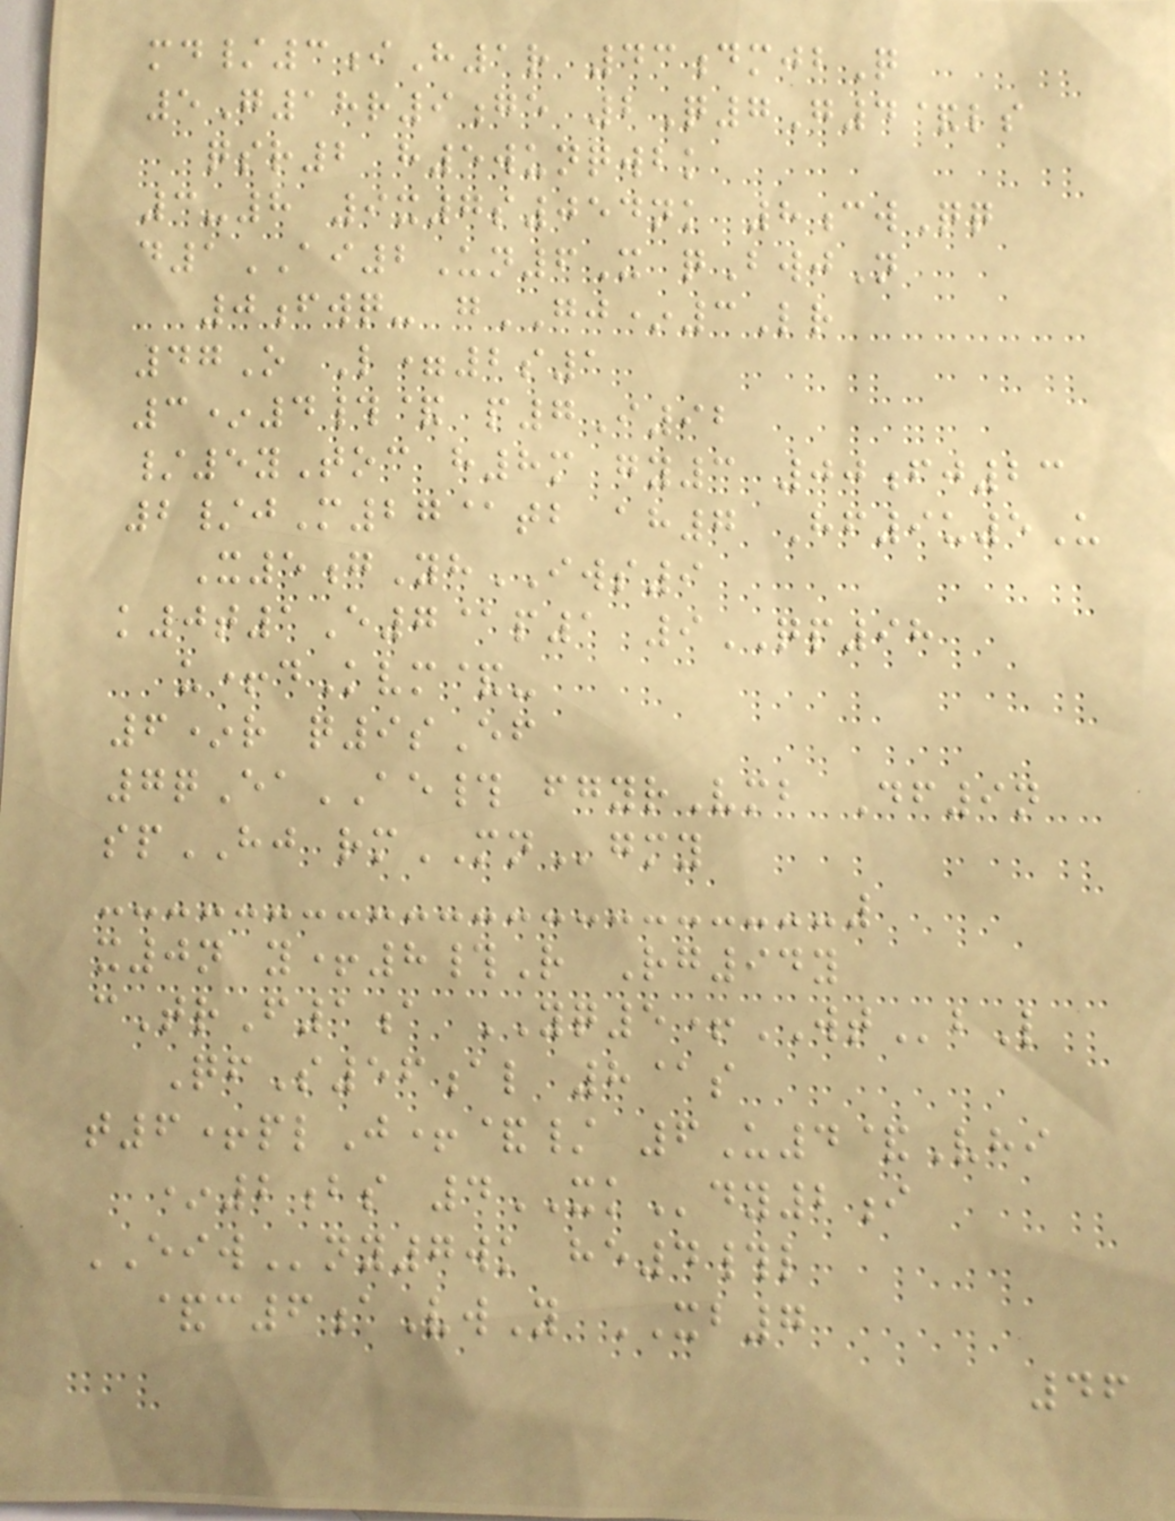md/3iH1r 43dmjbQ
5G18r9ge 2Q7G4&ls
qsr2 h5wunqwbk
3-8 9x7s054nk 8cwQq
d1AI2Un6X qBwjN
0fwq- gGJ*3Lr
47O L=2s1
3*4#& p7I92
/5yToc h8m gy3 00fj23
2/jM27@tb ah7 Hf9u5U
X5gYhIWS9
k0t1E7@p1 9QP98
u+dKvm&-
6*r q9sEf
7qEaAE# fgyrVmb Df9n
spHJ rmMNgmy
x0n y+8#R Rg94y
cTrF1a YQ5+WTbL
QfS56al 8@s
t6+plJ+&/ 6U4&Vhi
*2bs 4XKdy2i
EIWny7wk he4#l
&c6aVwY XB7
46
